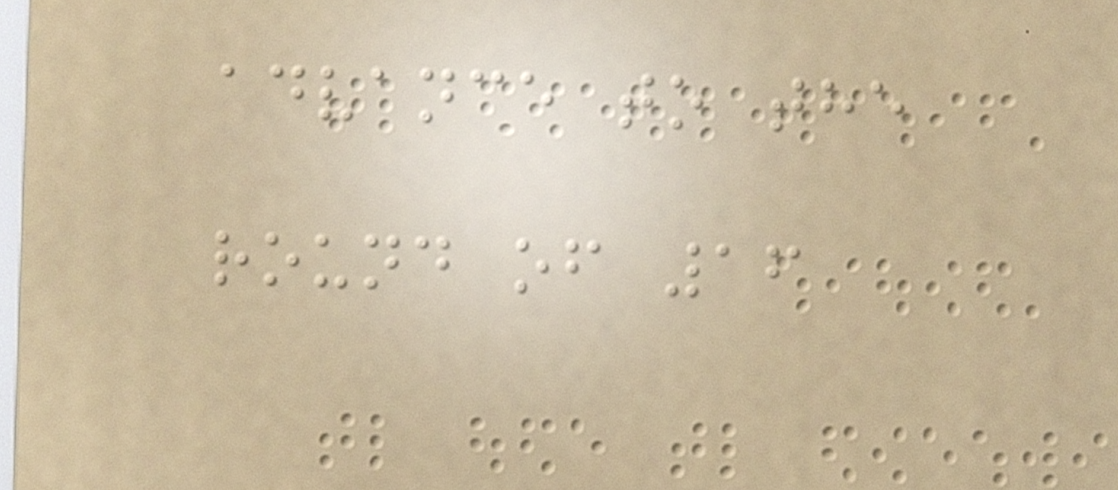advance to the
round of 16
